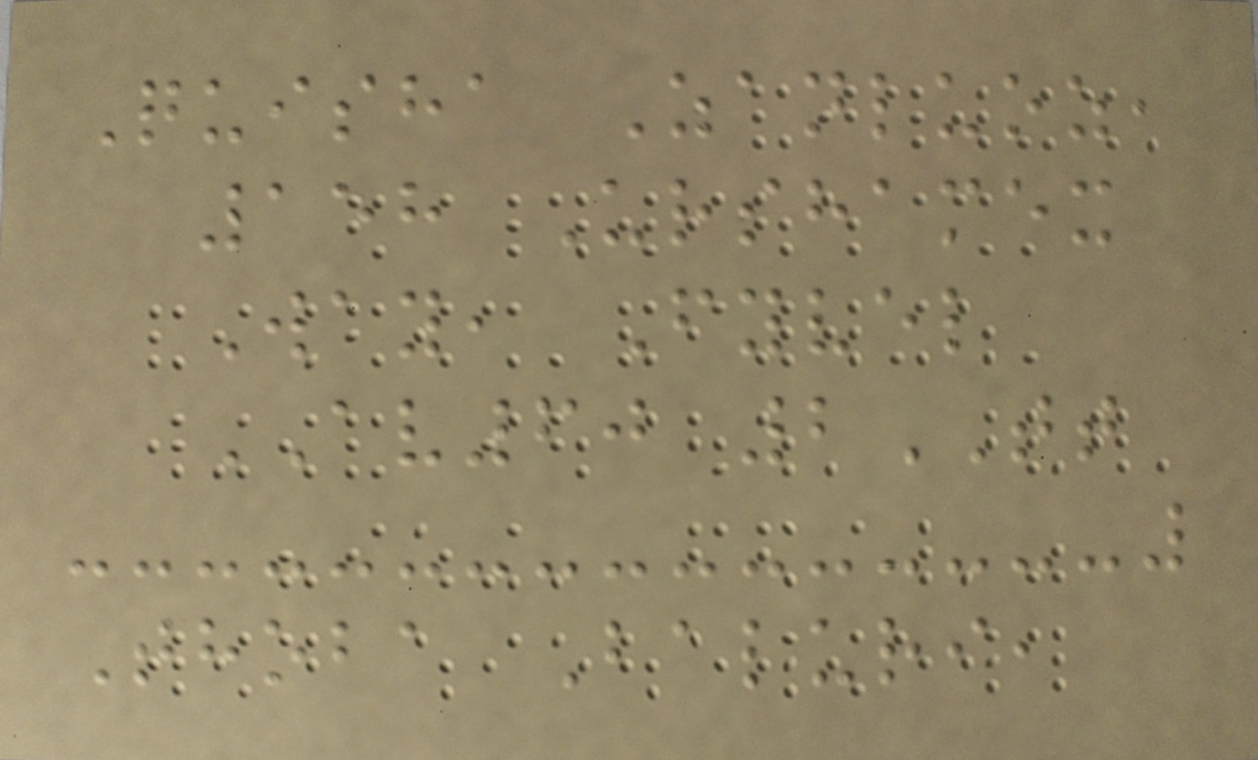Quisha Zanluoz,
158 Urshamex
Way, Fyvel
AV60 2TT
Thoba Baluri,
